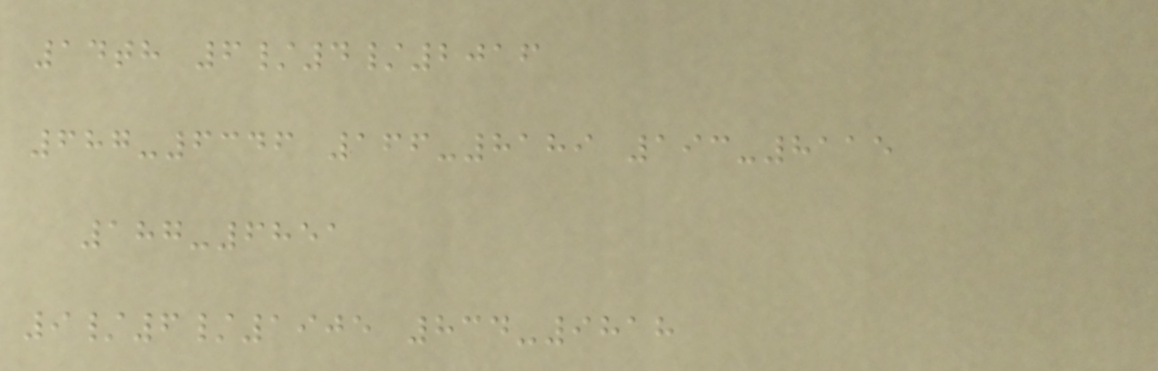14th 6/4/2016
687-6346 166-8189 193-8115
187-6851
9/6/1905 834-9818
